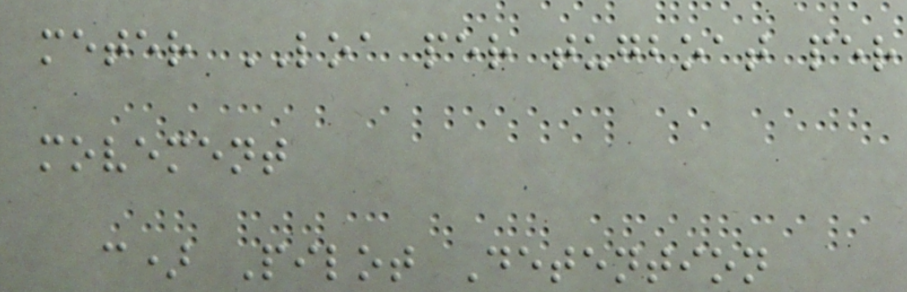meter LOA per tugboat per
movement
c) Pilot Detention
